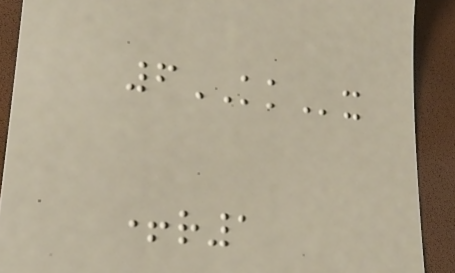6KKx
+r1
